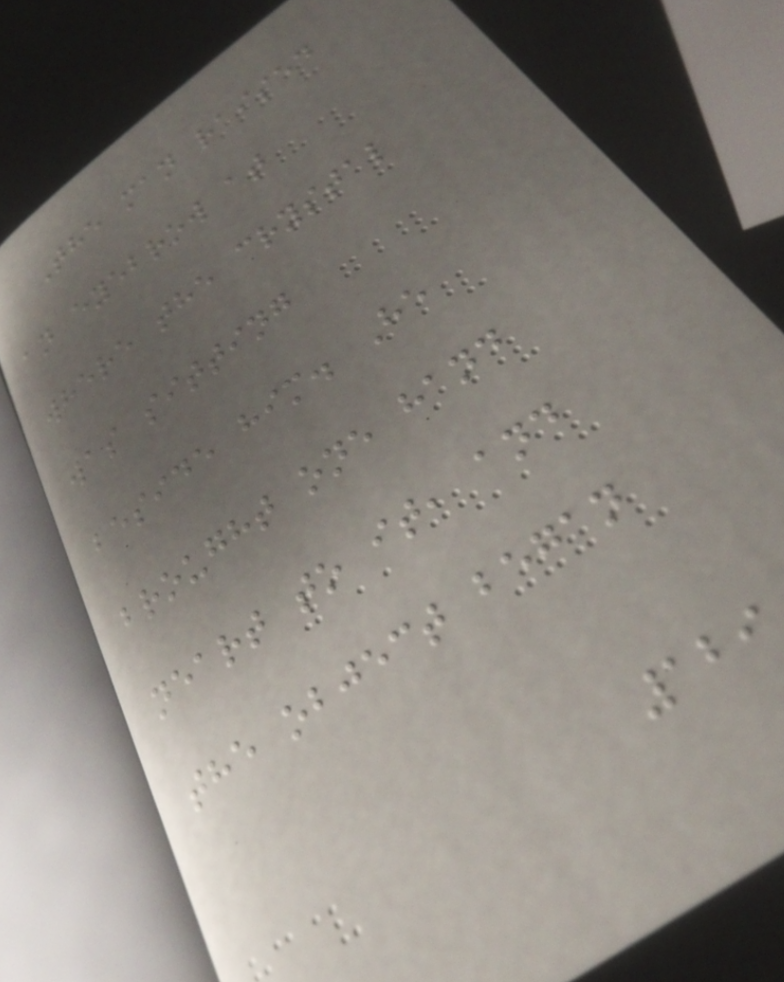The man raised
an eyebrow at
where the crystal
was sitting
beside him. He
brought one hand
neart to it, and
the object began
129
